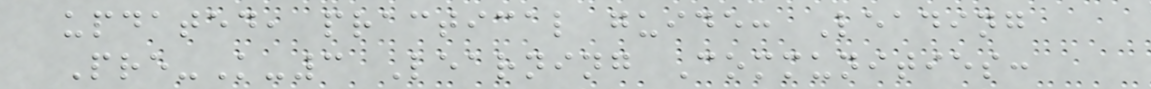updated, practical guide: Leading
Pre-K-3 Learning Communities:
